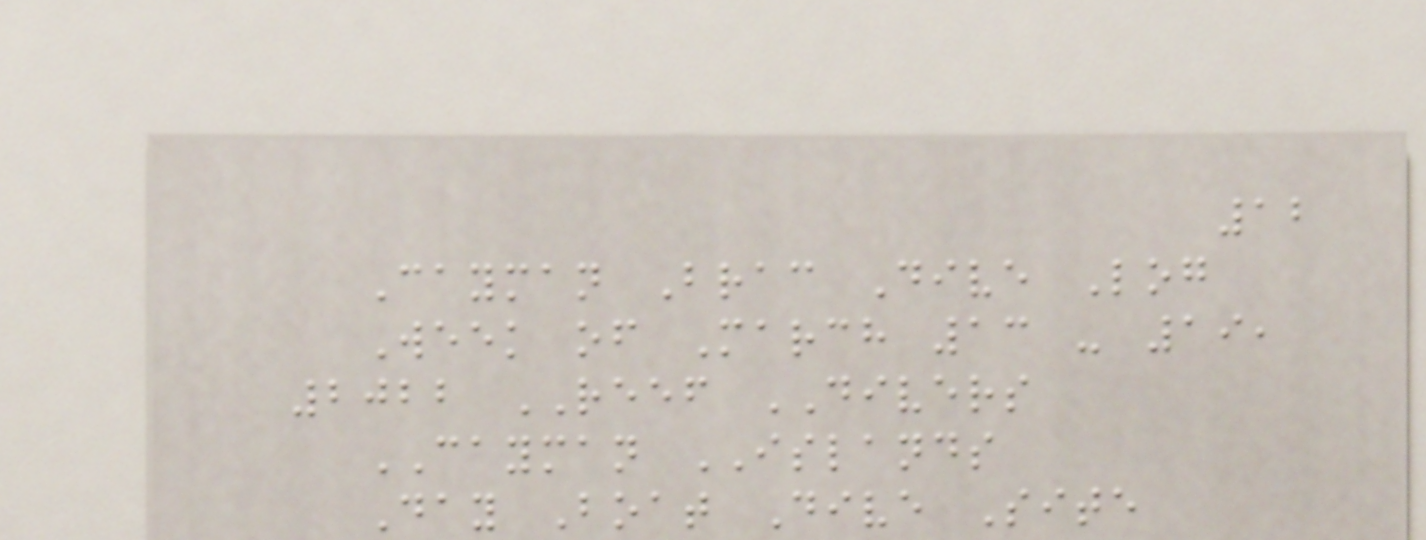12
Cayman Brac Dive Log
Week of March 13 - 19,
2022 REEF DIVERS
CAYMAN ISLANDS
Day Boat Dive Site
